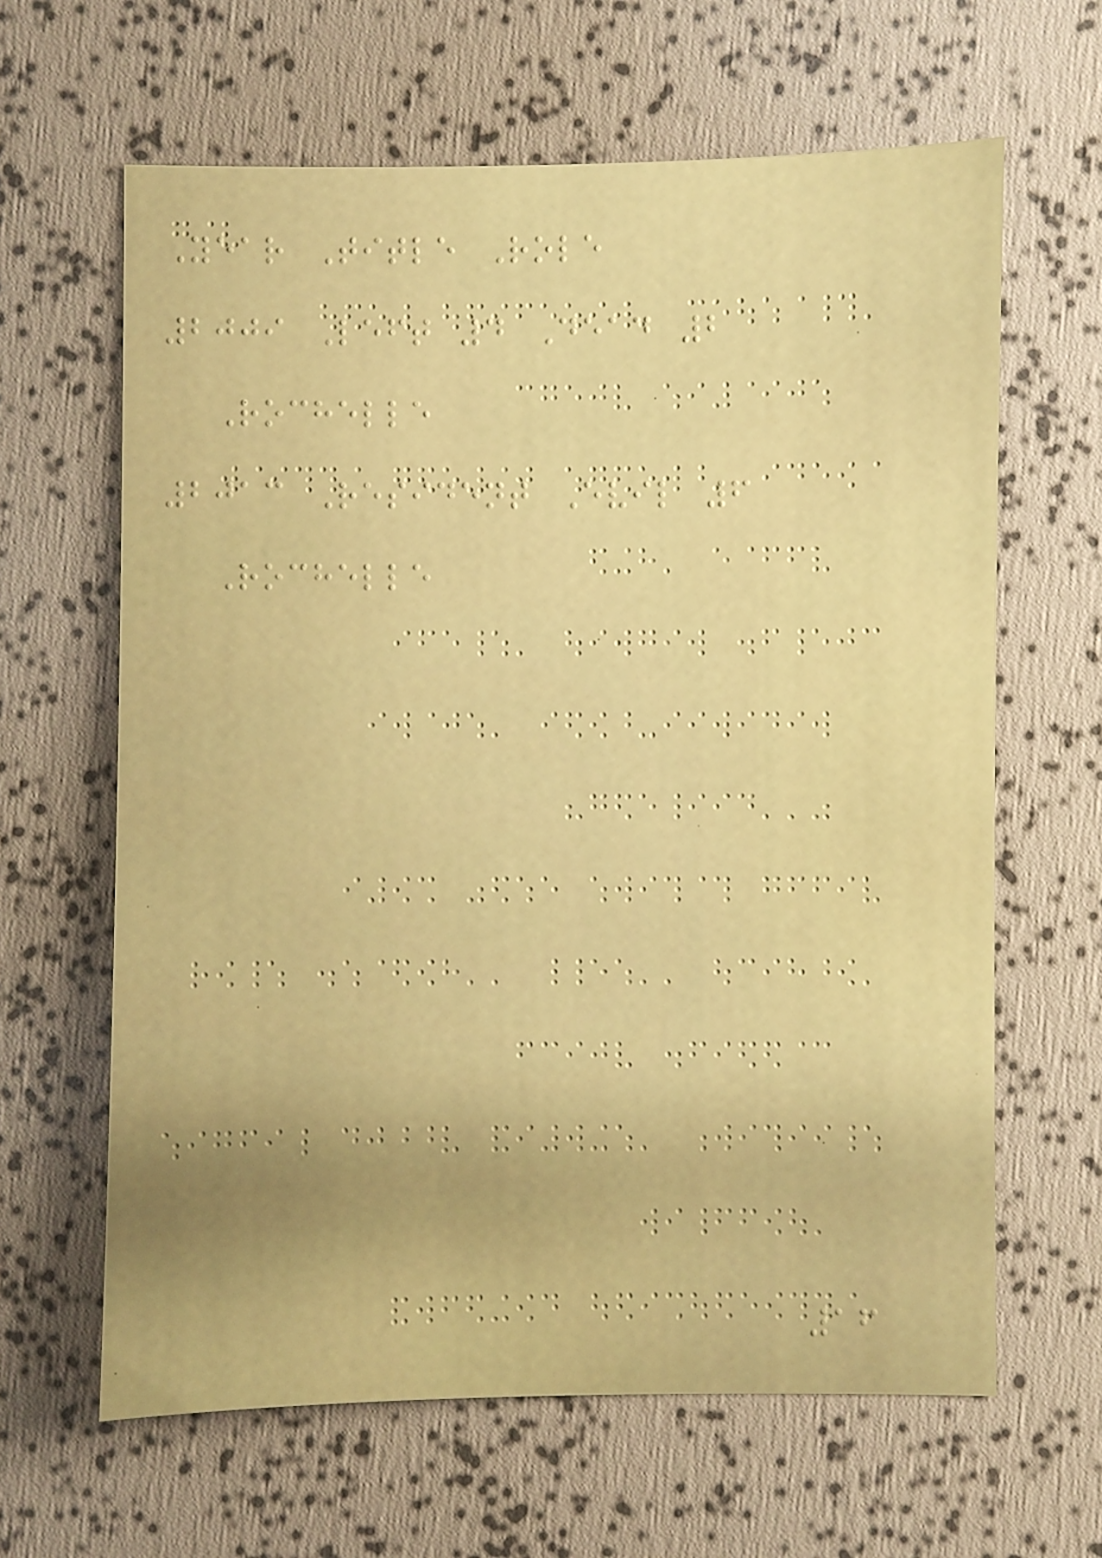Year Title Role
2009 Left 4 Dead 2
Rochelle
2013 Resident Evil 6
Rochelle
16
